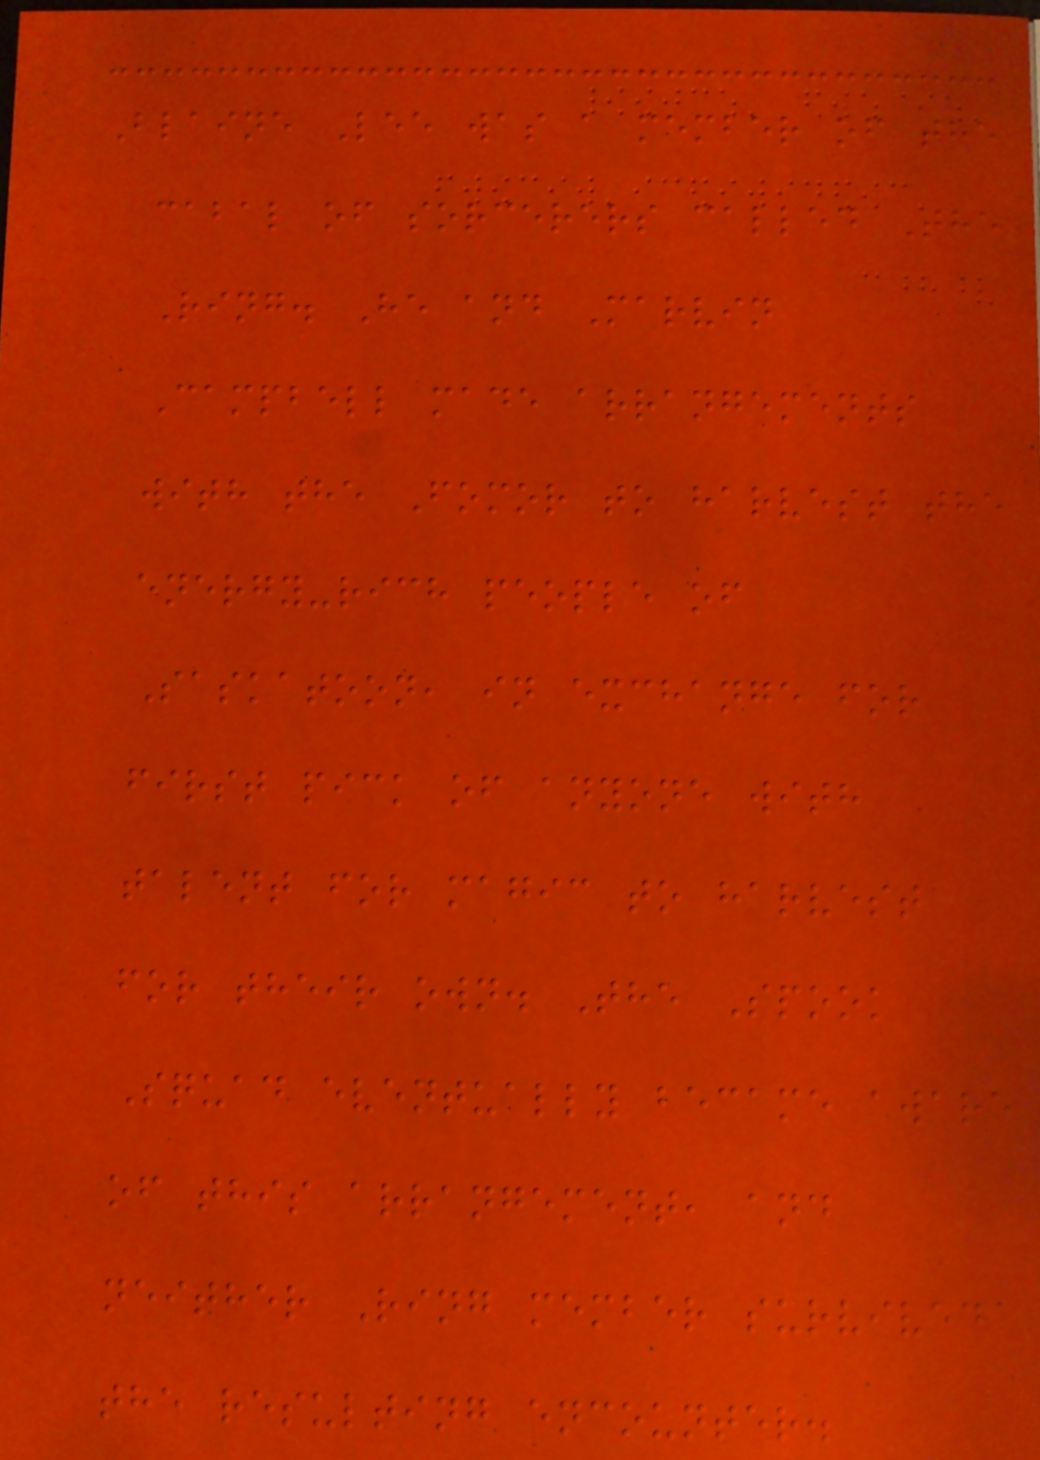Blaine Lee was a member of the
cabal of sorcerers called The
Ring. He and Marvin
Campbell made arrangements
with the Fomor to harvest the
energy-rich people of
Saskatoon, in exchange for
first pick of anyone with
talent for magic to harvest
for their own. The Spook
Squad eventually became aware
of this arrangement, and
neither Ring member survived
the resulting encounter.
